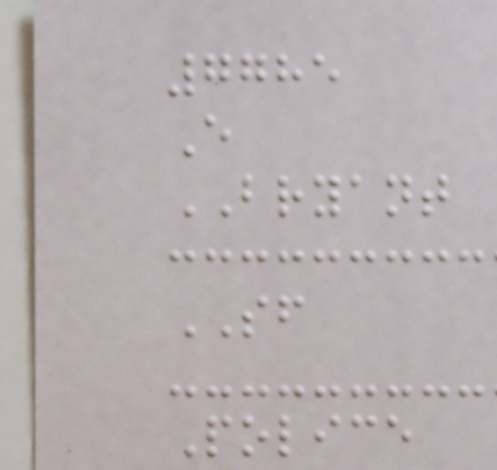7785
E
BRYANT
SF
Police
